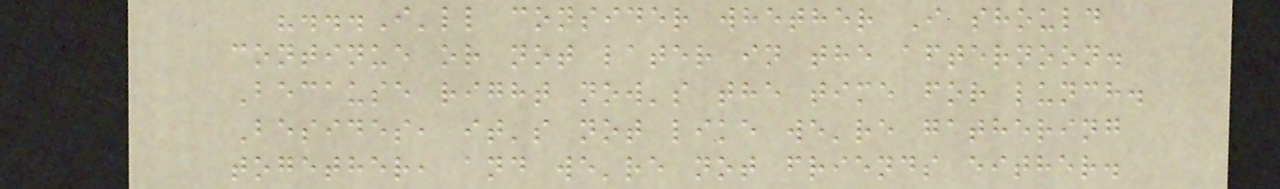"...I'll consider whether I should
continue or not later in the afternoon.
Because right now's the time for lunch.
Besides, it's not like we're gathering
together, and we're not friends either.
